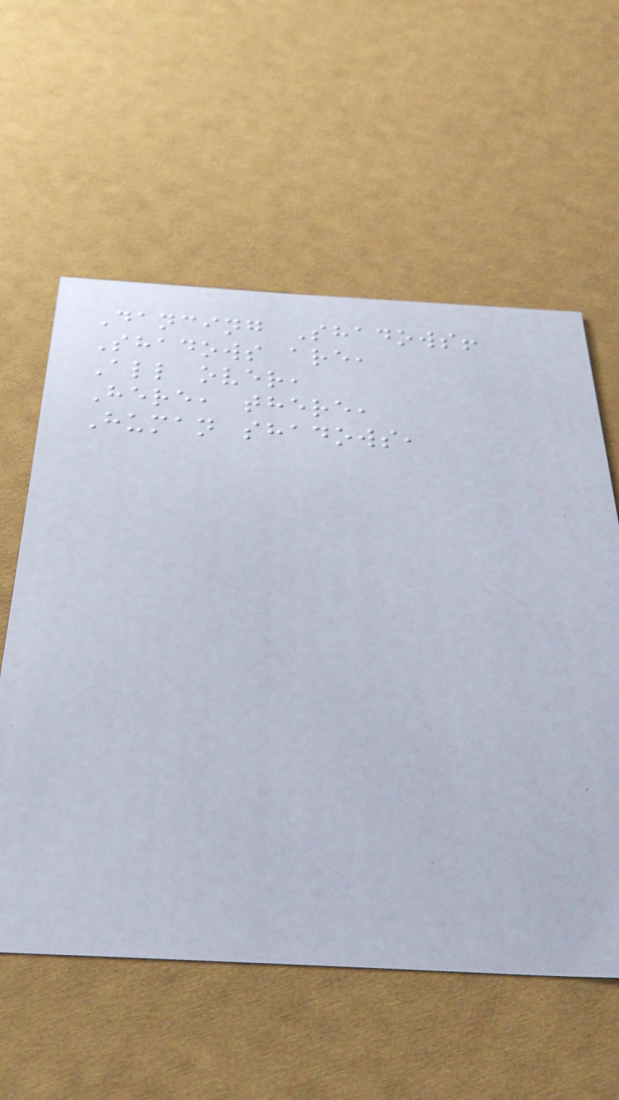Dancing Shadows!
Shadows are,
All over,
Here, there,
Human shadows,
